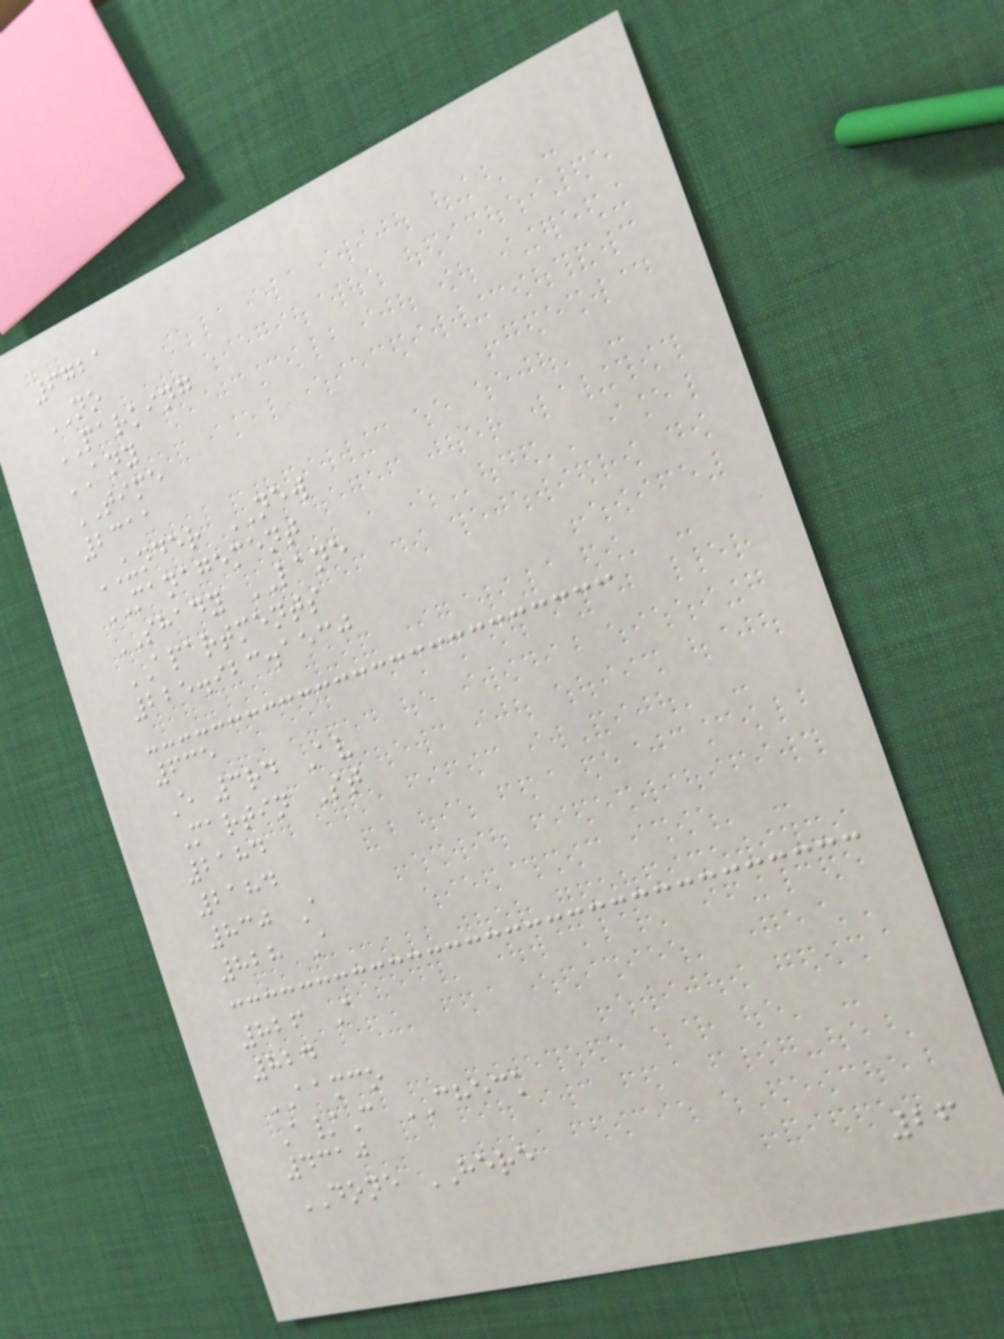6721
NO
PARKING
ANY
TIME
2311
UNDER NEW
MANAGEMENT
SHADY LANE
APARTMENTS
225.923.1530
635
E 3rd Av
Martin St
2184
2184
830 A
828 A
826 A
824
AAMCO
A/C CHECK
4310
DONE HERE
26
